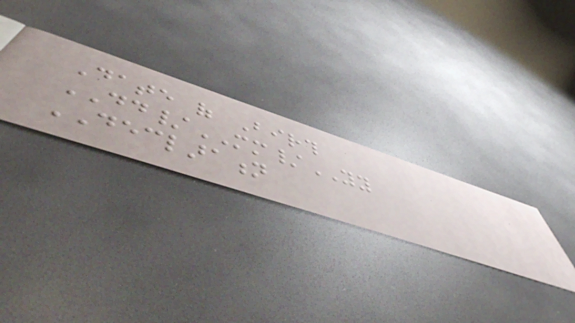Date of Birth
DD/MM/YY
DECLARATION
